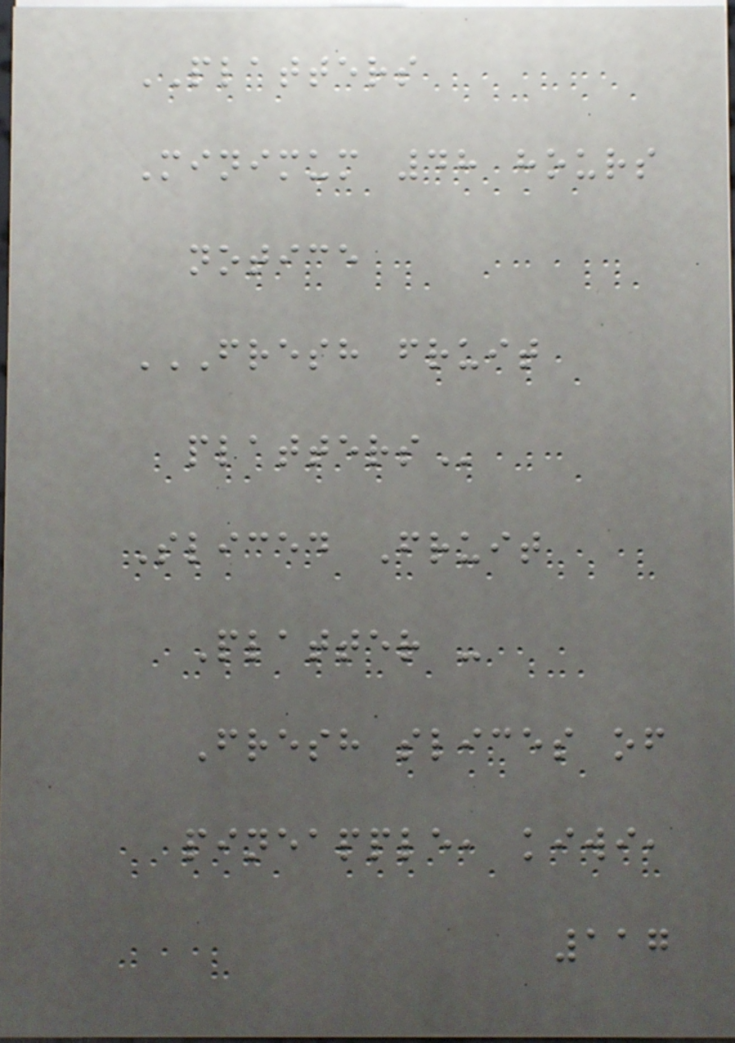PLATTERS
Minimum 48 hours
notice
FRESH FRUIT
PLATTERS
Sliced Fruit
Platter -
Fresh slices of
pineapple, kiwi,
117
